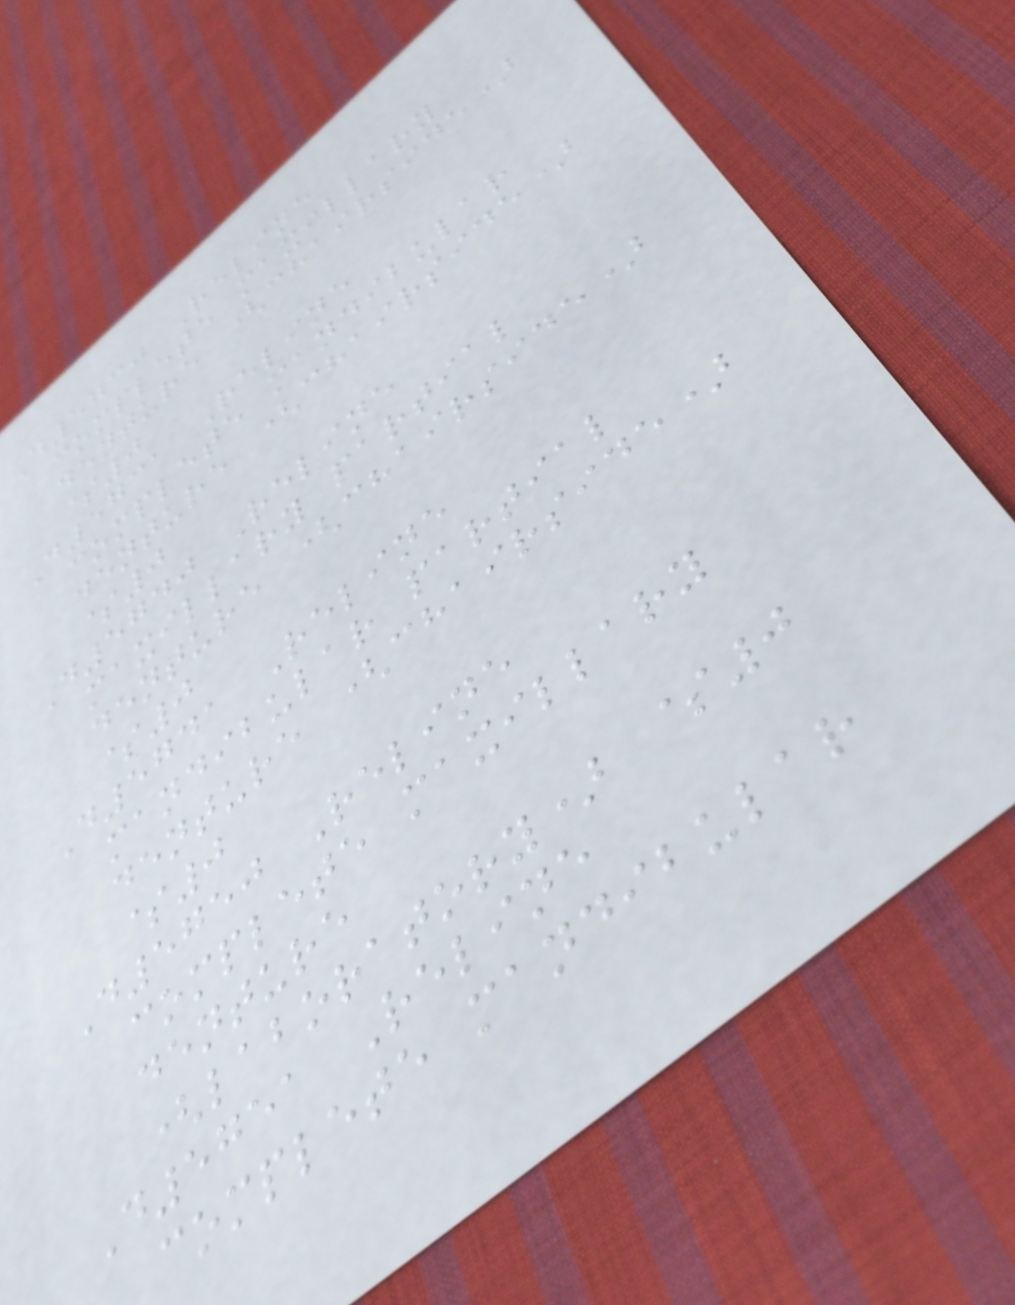D5730 Reline
complete maxillary
denture (chairside)
$0
D5731 Reline
complete mandibular
denture (chairside)
$0
D5740 Reline
maxillary partial
denture (chairside)
$0
D5741 Reline
mandibular partial
denture (chairside)
$0
D5750 Reline
complete maxillary
denture
(laboratory) $0
D5751 Reline
complete mandibular
